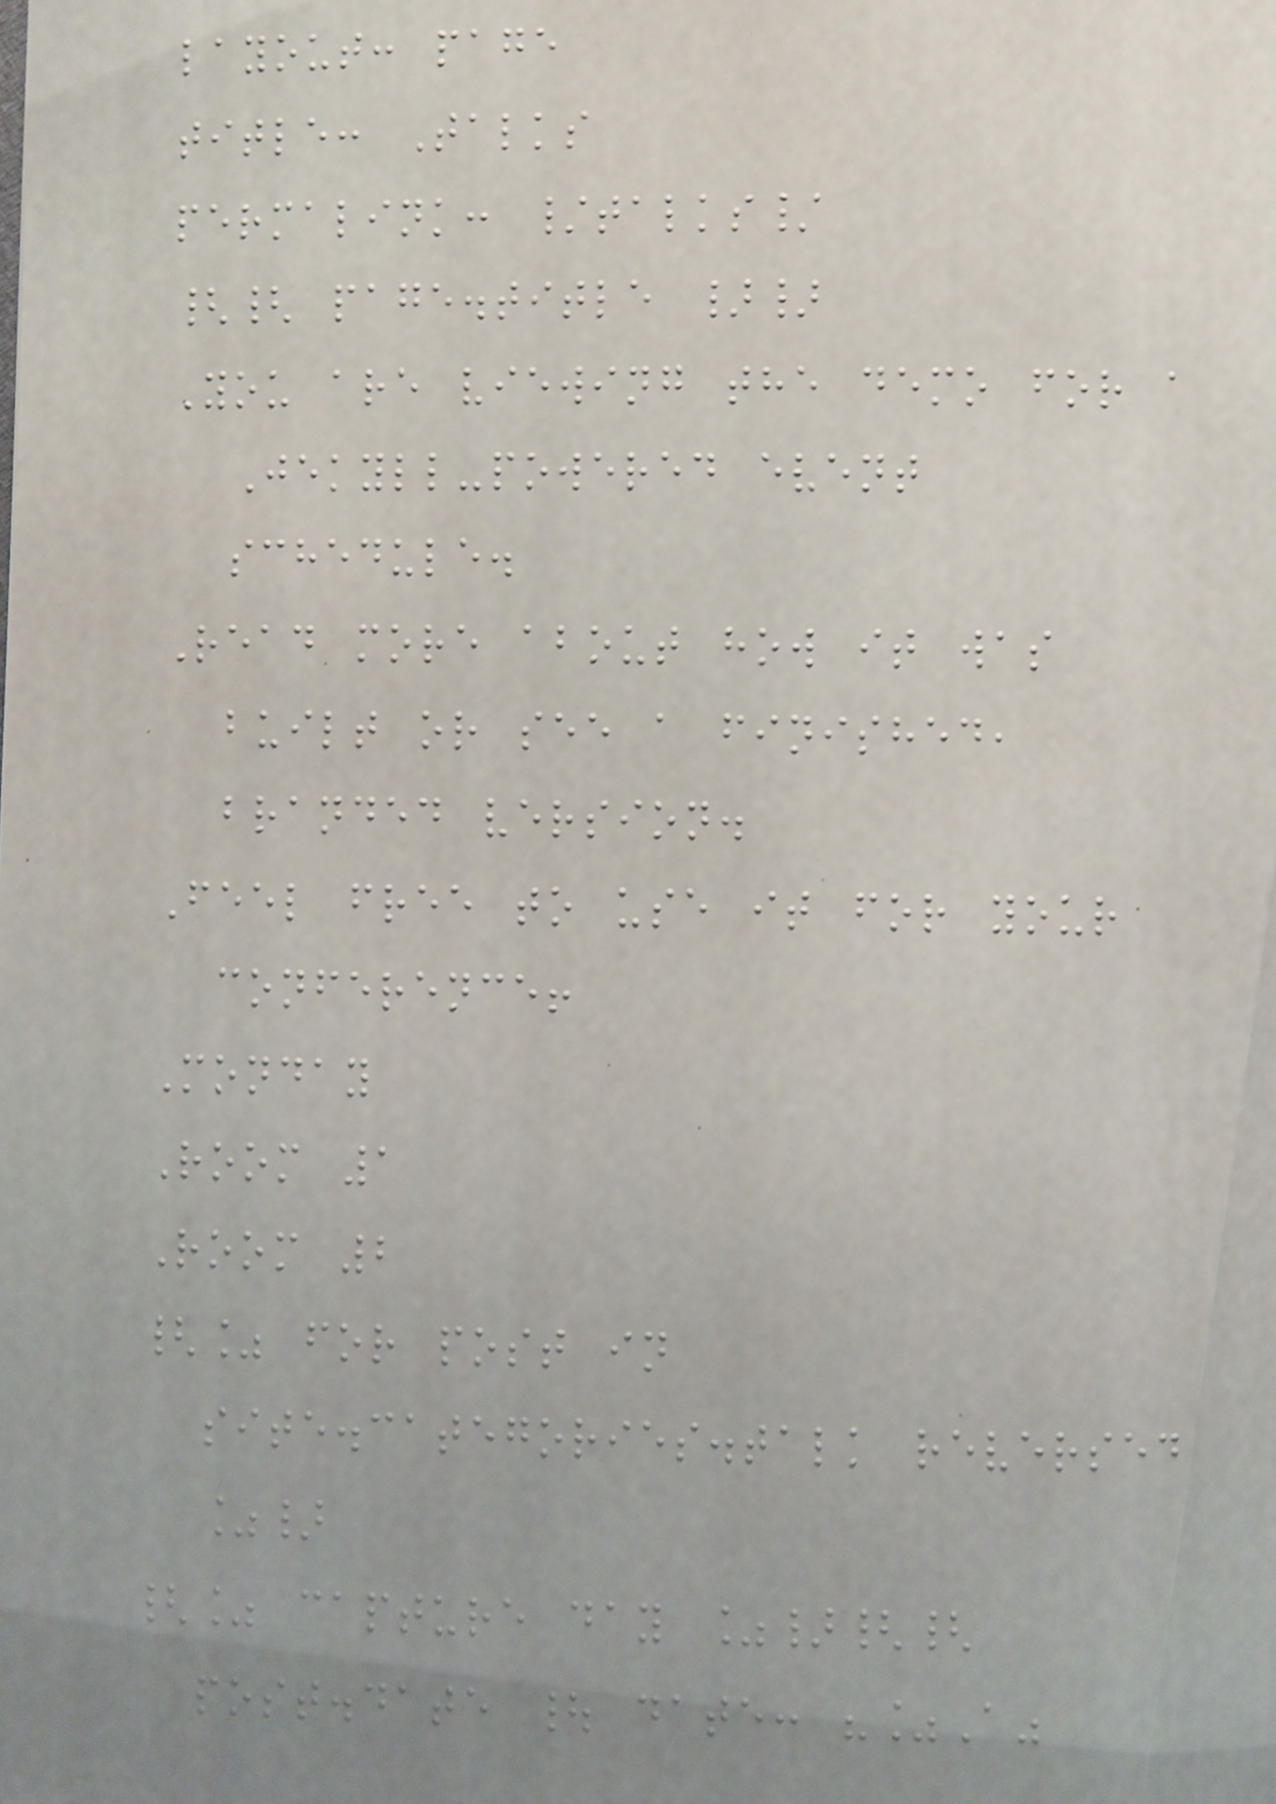layout: page
title: Talks
permalink: /talks/
{{ page.title }}
You are viewing the demo for a
Jekyll-powered event
schedule.
Read more about how it was
built or see a finished,
branded version.
Feel free to use it for your
conference!
Monday
Room 1
Room 2
{% for post in
site.categories.talk reversed
%}
{% capture day %}{{
post.date | date: "%A"
